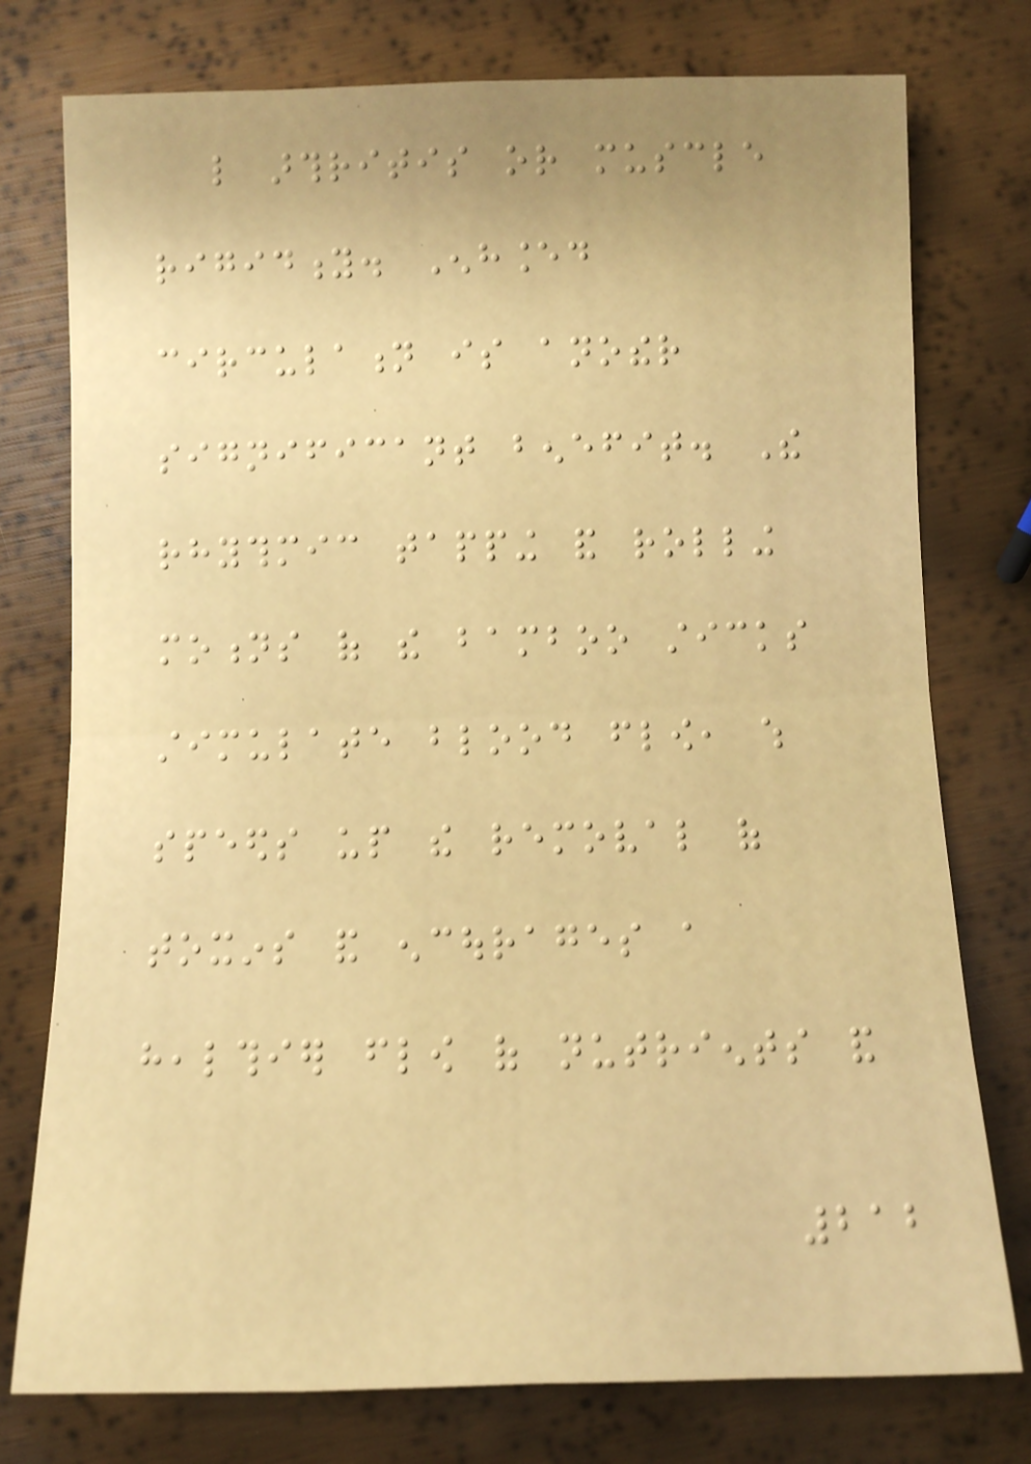like arthritis or muscle
rigidity. Enhanced
circulation is another
significant benefit. The
rhythmic tapping and rolling
motions of the bamboo sticks
stimulate blood flow, which
speeds up the removal of
toxins and encourages a
healthier flow of nutrients and
212
